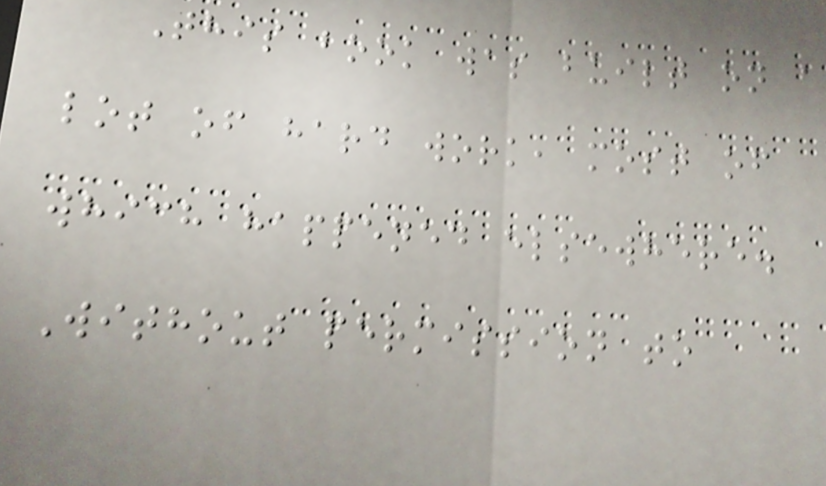This book was built on a
lot of hard work, most of
which happened elsewhere.
Without permission to
